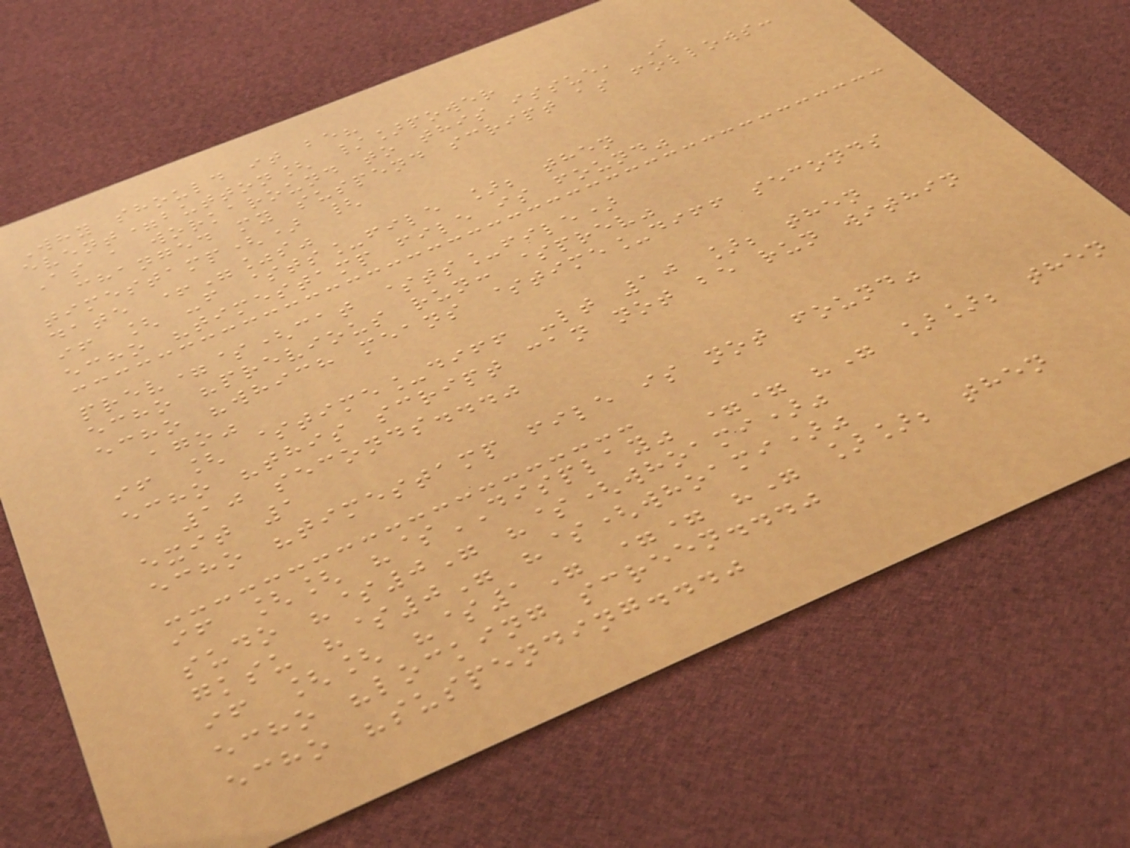Why should it be?
event=button[ /]power
As a workaround to this issue, I
changed my suspend script as follows:
timestamp() {
date +"%s"
if [ -f $ts_file ]; then
echo "timestamp file is found"
prev=$(cat $ts_file)
echo "previous run: $prev"
echo "which means $time_diff seconds
ago"
if [ $time_diff -lt 10 ]; then
echo "this script can not be run within
10 seconds..."
exit 1
echo "timestamp file is not found"
if [[ "$DISPLAY" == "" ]]; then
sudo "$0" "$(whoami)"
gksu "$0" "$(whoami)"
if [[ "$1" == "" ]]; then
echo "locking screen..."
echo "suspending..."
